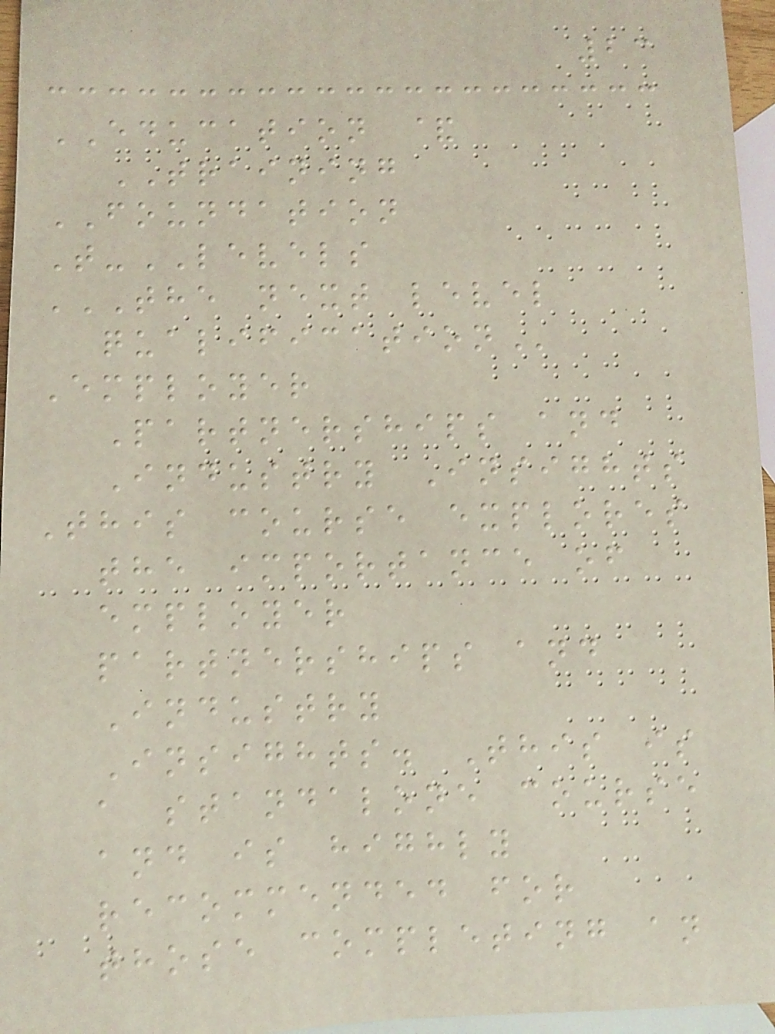23
EDUCATION &
TRAINING
FOUNDATION
T-LEVELS
THE NEXT LEVEL
QUALIFICATION
Employer
Partnerships and
Industry Insights
This course explores
the importance of
employer
partnerships and
Industry
Insights. This is
a standalone course
and is highly
recommended for
those completing an
